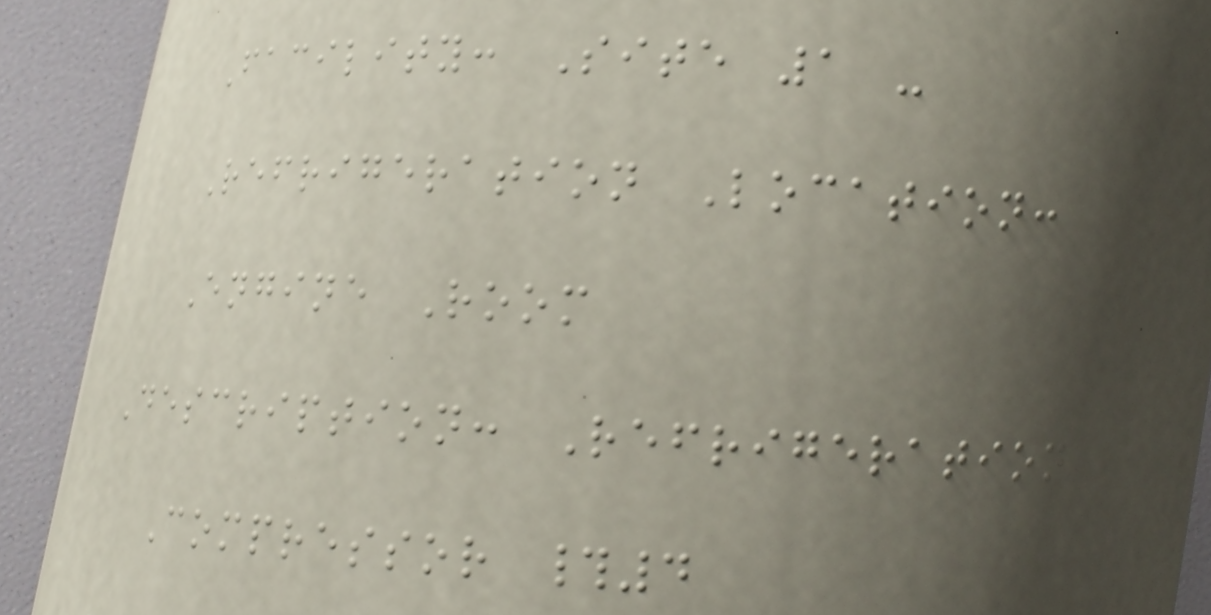Facility: Site 1 -
Refrigeration Location:
Engine Room
Description: Refrigeration
Compressor #4
